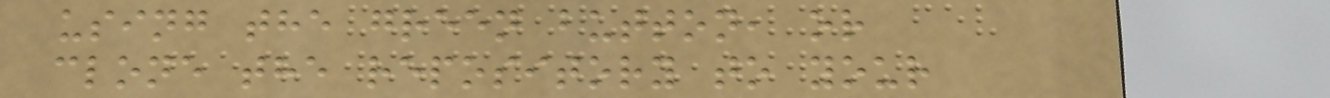using the green button, or
clone the repository to your
